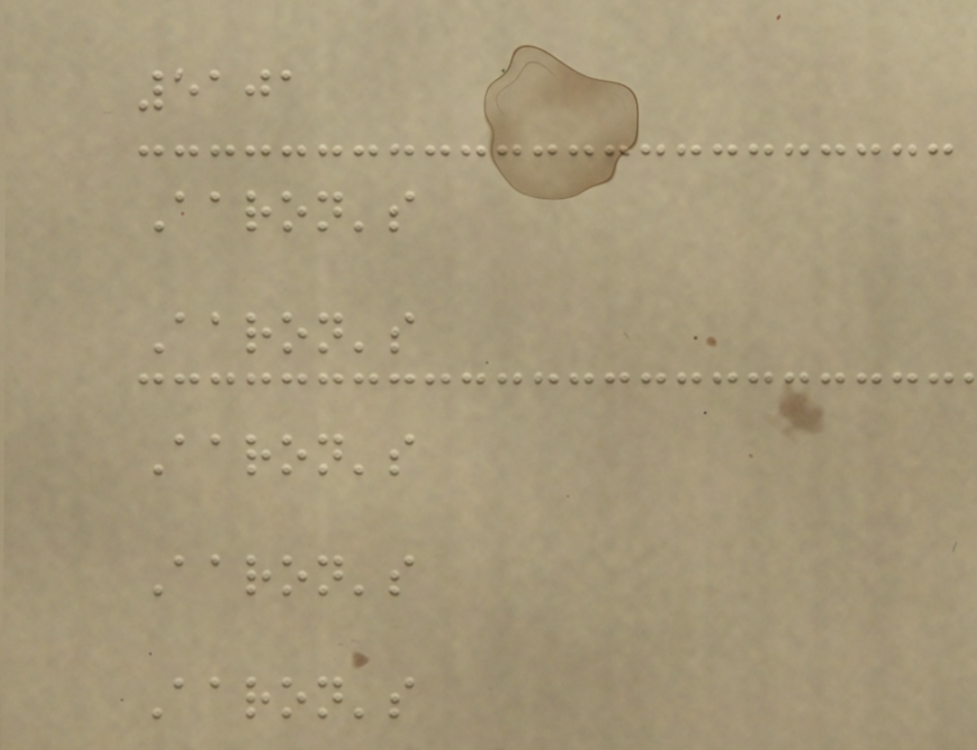5101
Aaron's
Aaron's
Aaron's
Aaron's
Aaron's
